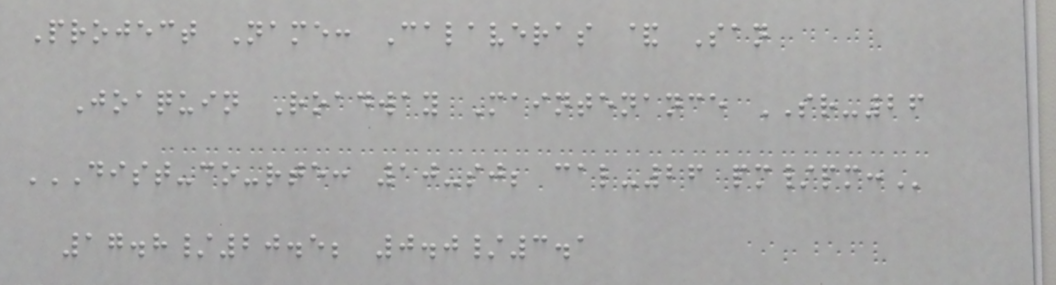Project Name: Calaveras & San
Joaquin Roadway Maintenance SR-26
DIST-CO-RTE: 10-SJ; CAL-26 PM/PM:
17.8/20.5; 0.0/3.1
